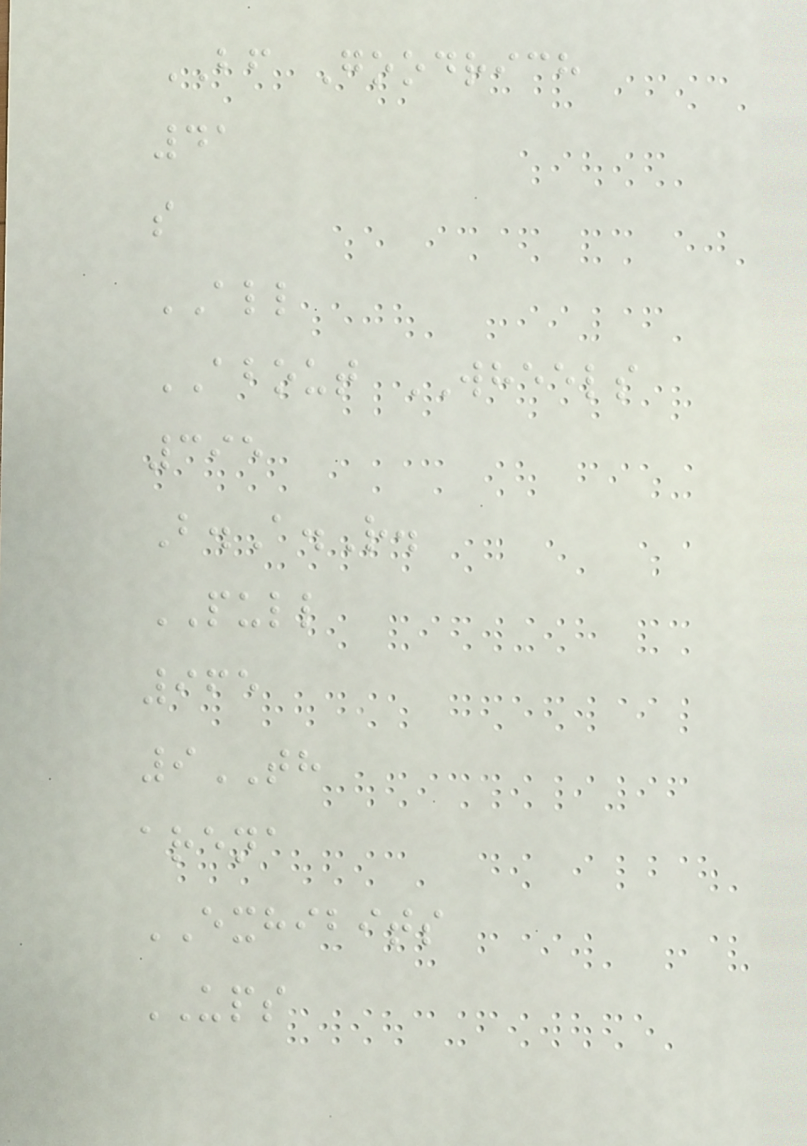BF Goodrich
41
s
ALL
ABOUT WHEELS
395
B.A.R.
PULL
965
9TH
arena
EXHIBITS
UPS
